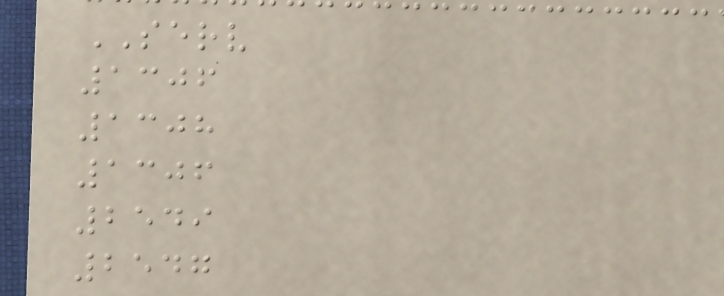SERV
1306
1308
1306
2549
2547
